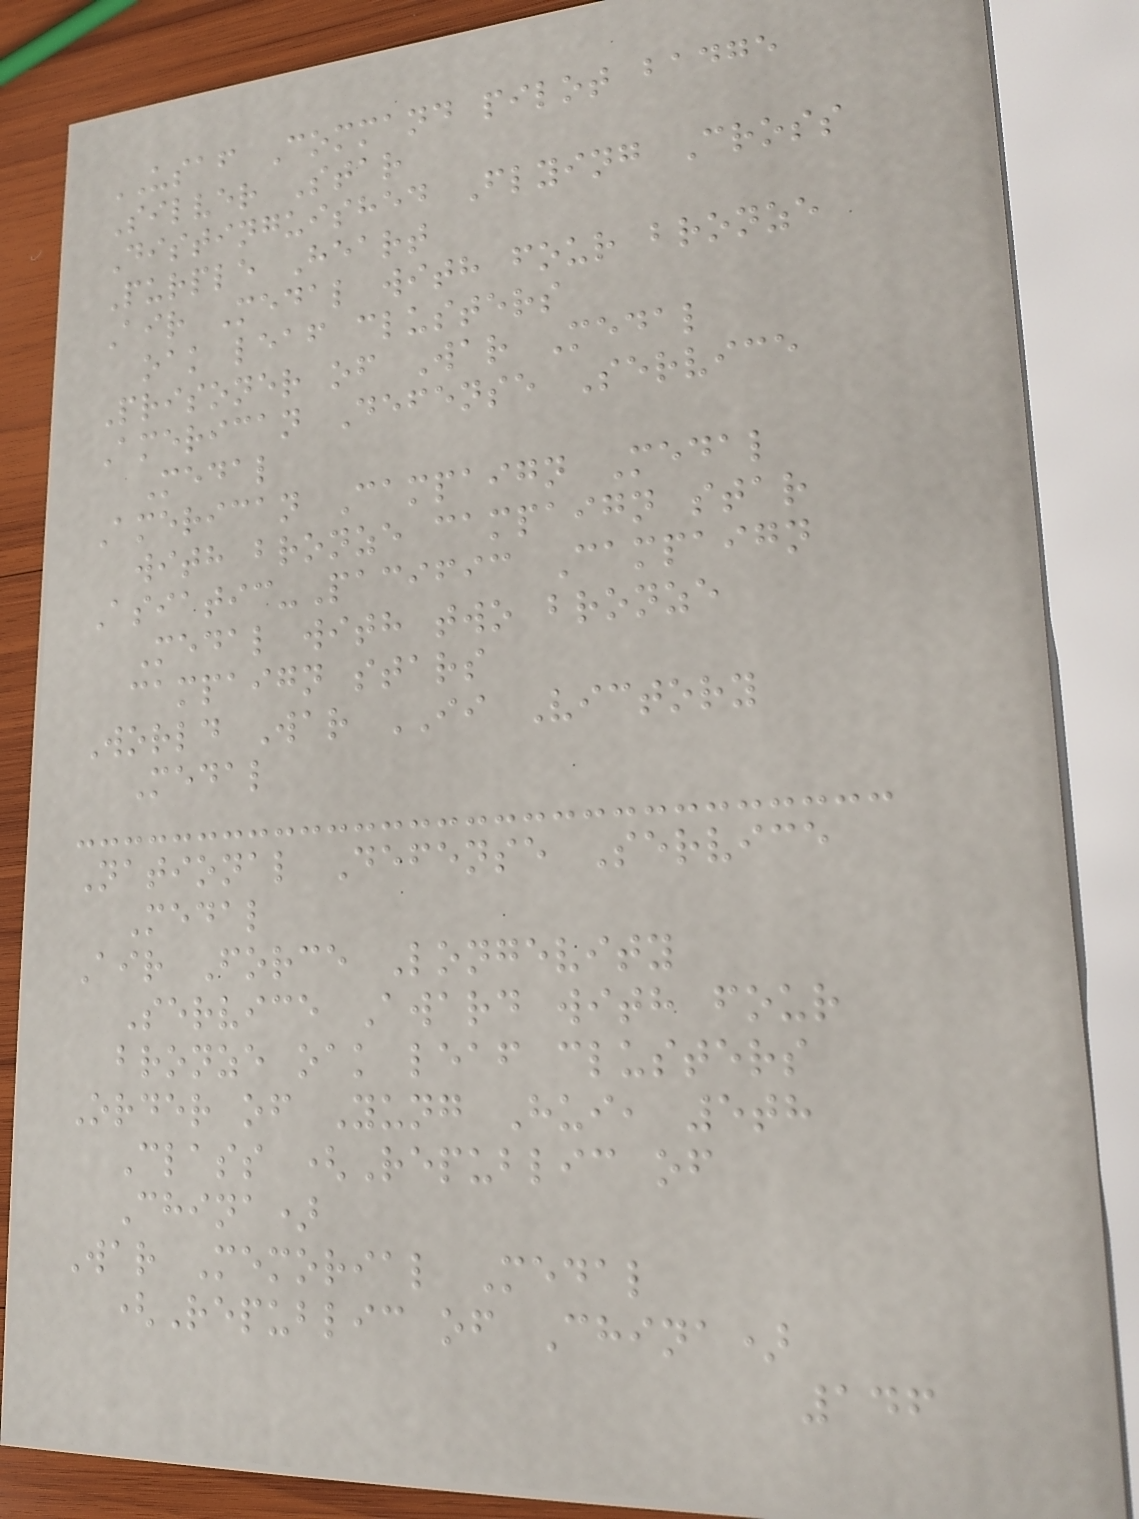USAF Command pilot badge
Silver Star
Distinguished Flying Cross
Purple Heart
Air Medal with four bronze
oak leaf clusters
Prisoner of War Medal
American Defense Service
Medal
American Campaign Medal
with bronze campaign star
Asiatic-Pacific Campaign
Medal with two bronze
campaign stars
World War II Victory
Medal
National Defense Service
Medal
Air Force Longevity
Service Award with four
bronze oak leaf clusters
Order of Yung Hui, 5th
Class (Republic of
China)
War Memorial Medal
(Republic of China)
146
